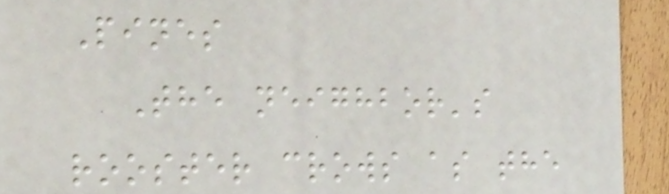Pines
The neighbor's
rooster crows as the
